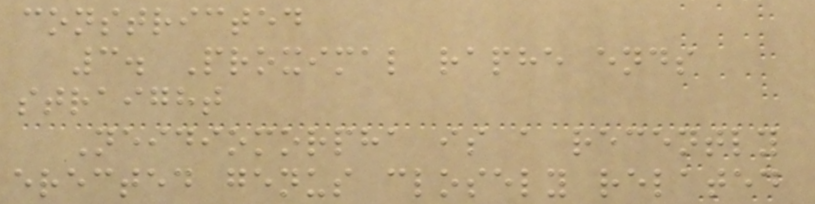constricted
3. Proximal raphe ends
straight
Neidiomorpha is a recently
erected genus closely related
